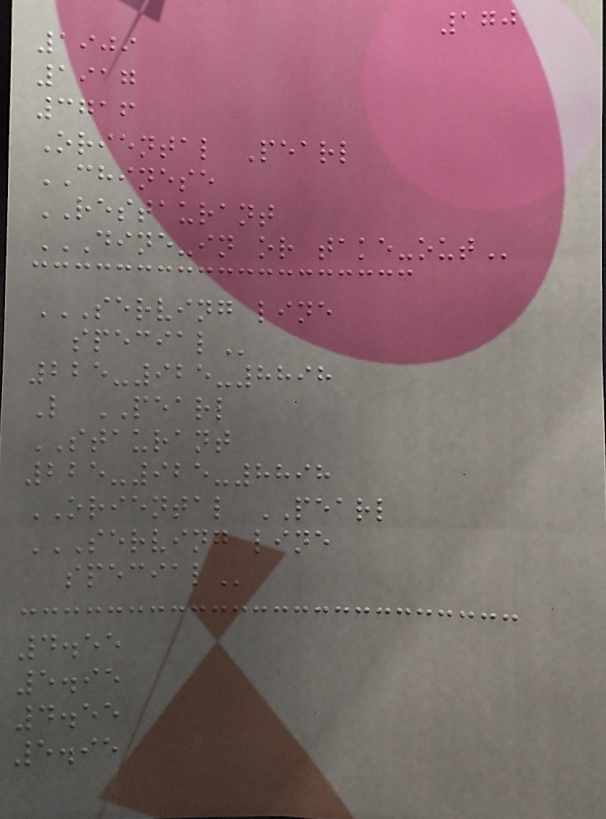170
1909
1917
3716
Oriental Pearl
CHINESE
RESTAURANT
DINE-IN OR TAKE-OUT
SERVING LINE
SPECIAL
225-925-8898
L PEARL
STAURANT
225-925-8898
ORIENTAL PEARL
SERVING LINE
SPECIAL
4.55
5.95
4.55
5.95
